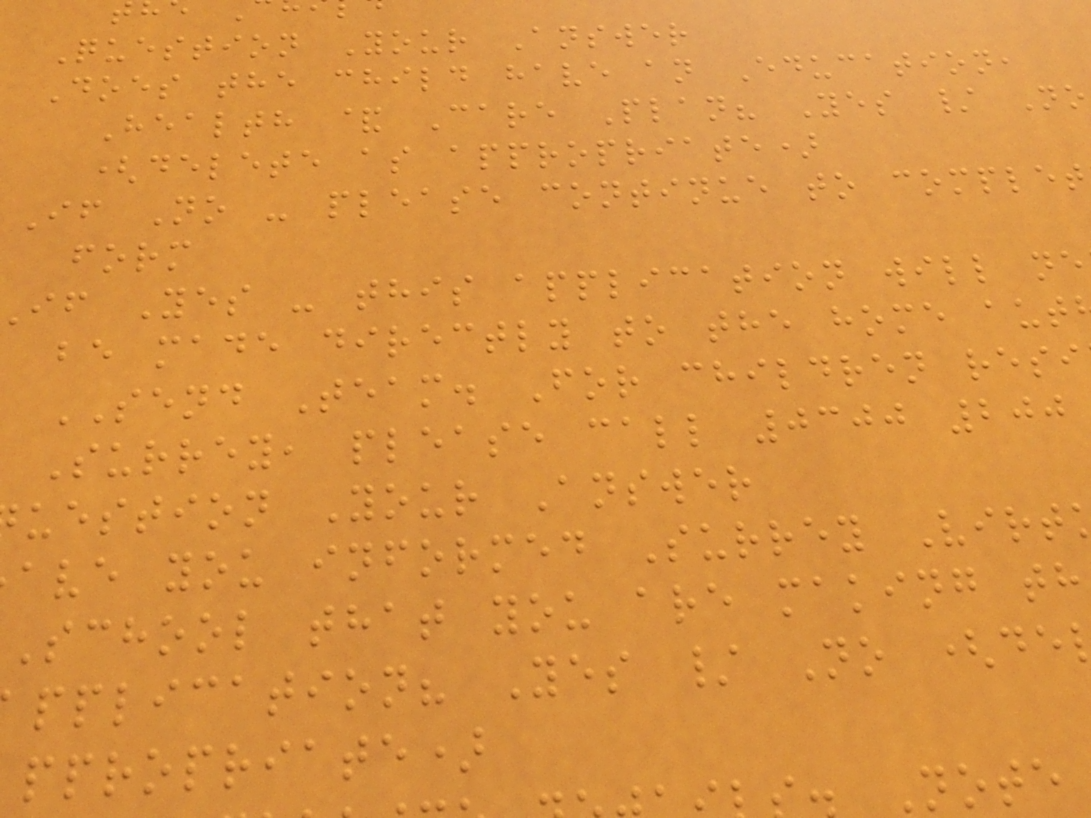Question Your Answer
Does the child have an Education,
Health & Care Plan? Yes / No
(delete as appropriate)
If No - please continue to complet
form
if Yes - this application will ne
be made directly to the home aut
SEND Team. For children resi
Surrey, please call 0300 200
uestion Your Answer
ave you informed Surrey Virt
School that you are making th
pplication? Yes / No (de
ppropriate)
